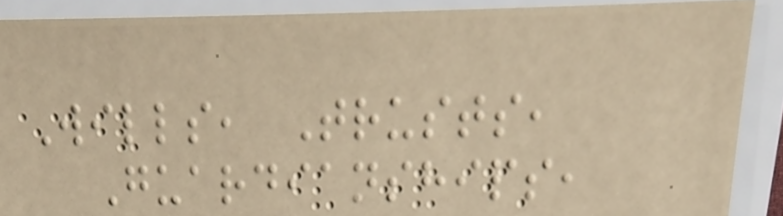Wills, Trusts,
Guardianships,
